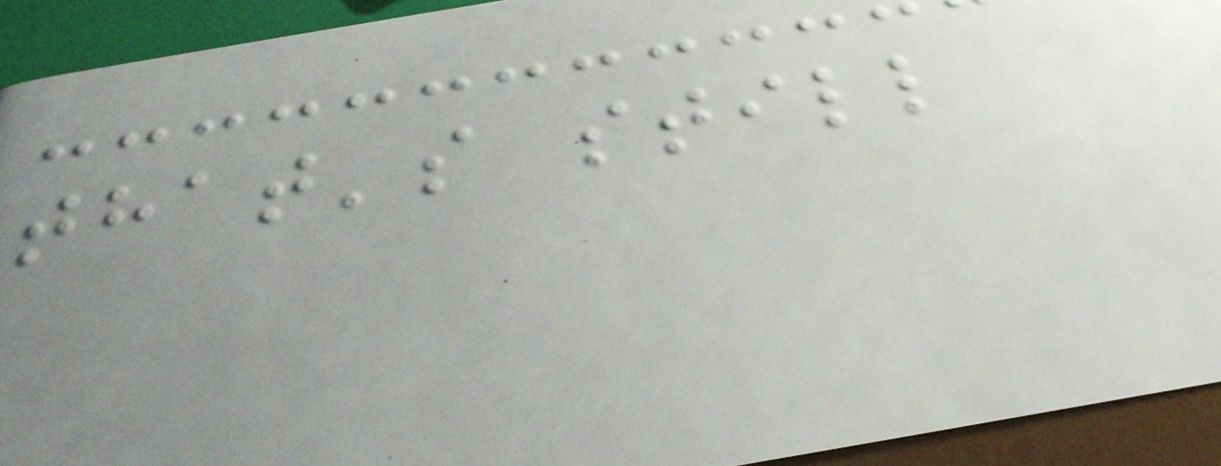that's still
